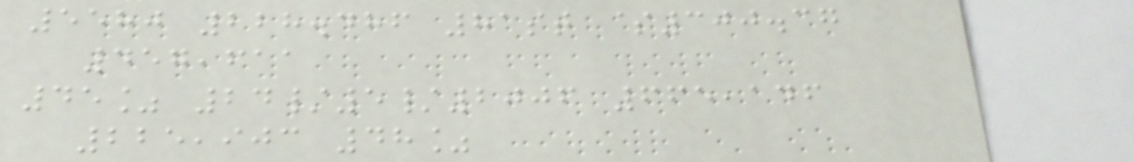5580 228.486 81st $300.37
457,611
45% 24/5/2006 665,146
225,903 48%
